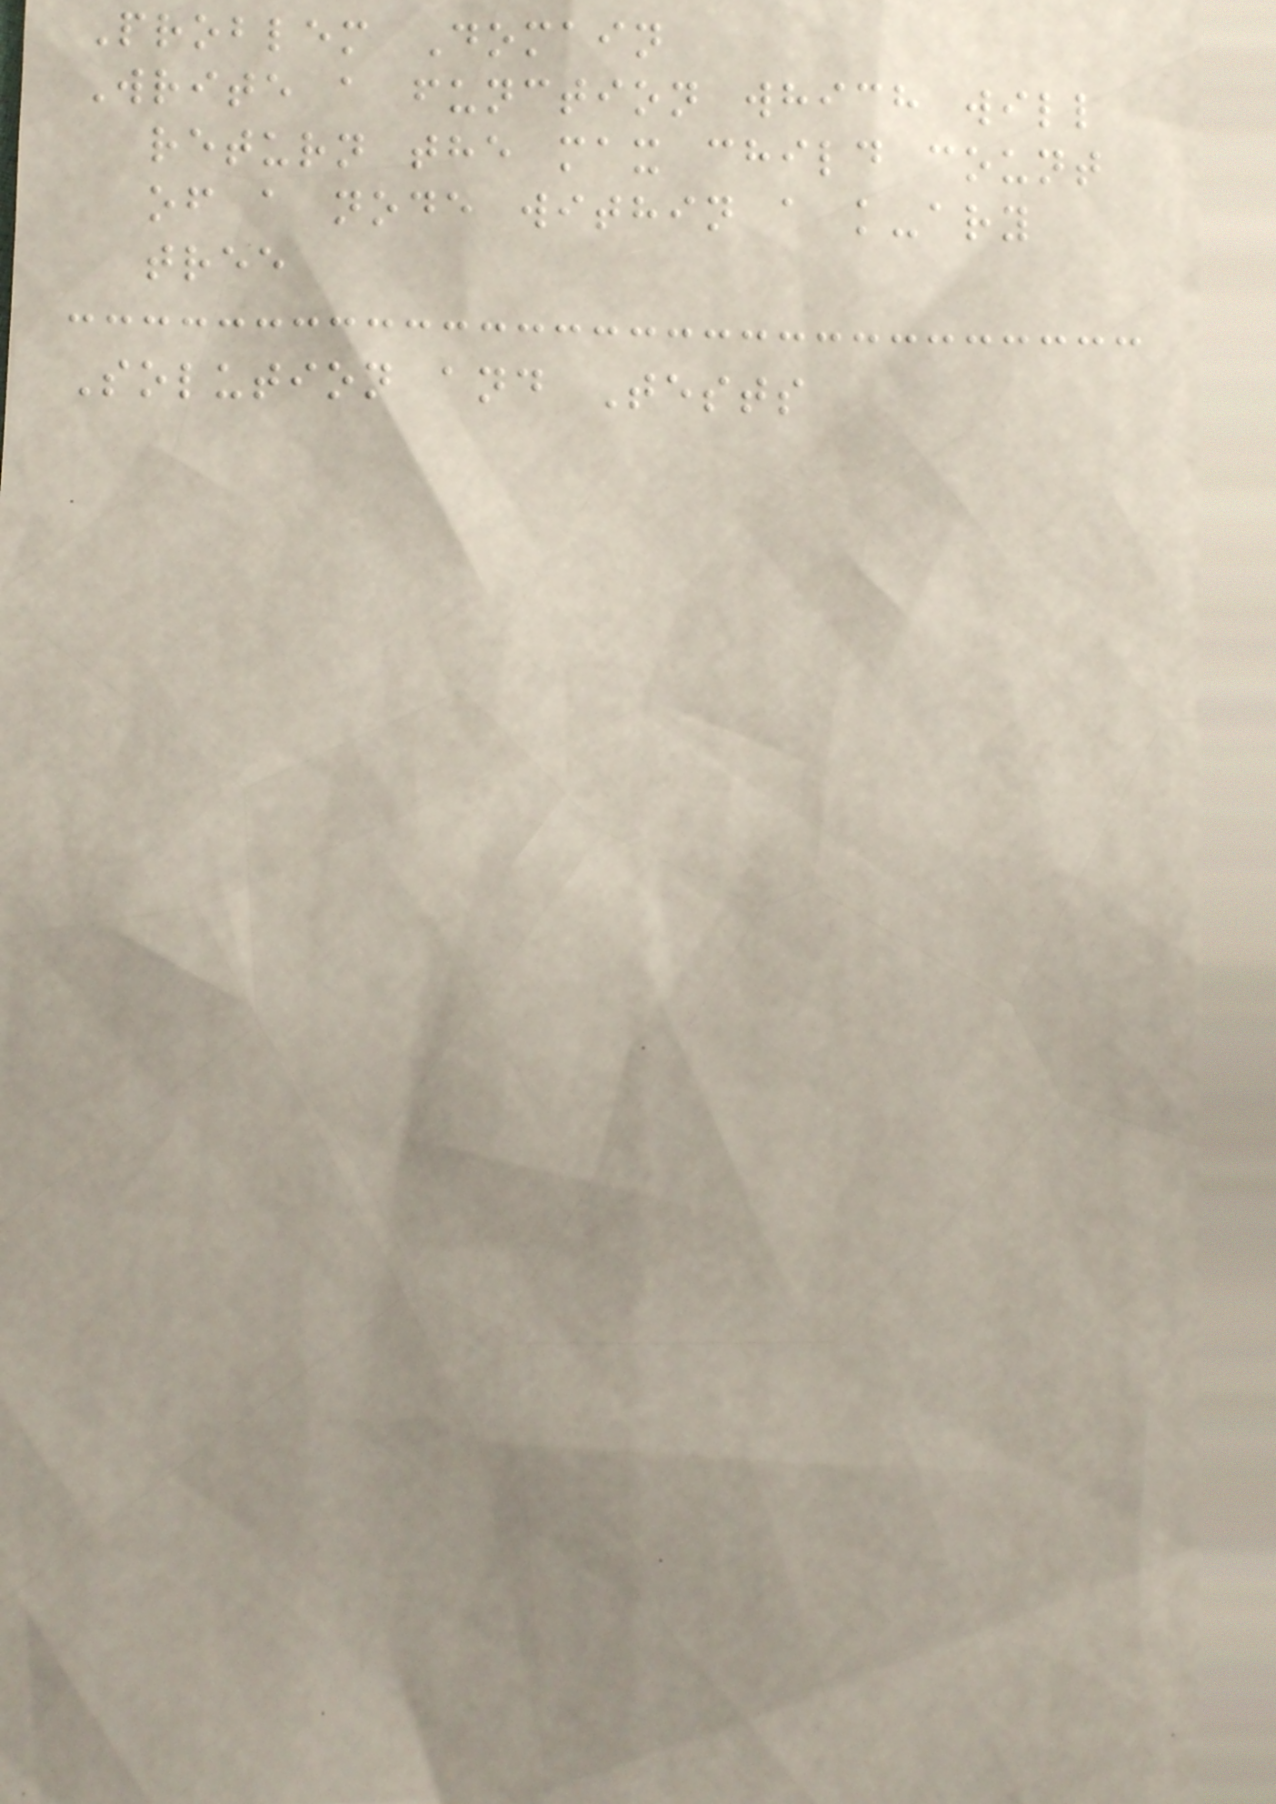Problem Domain
Write a function which will
return the max child count
of a node within a k-ary
tree
Solution and Tests
